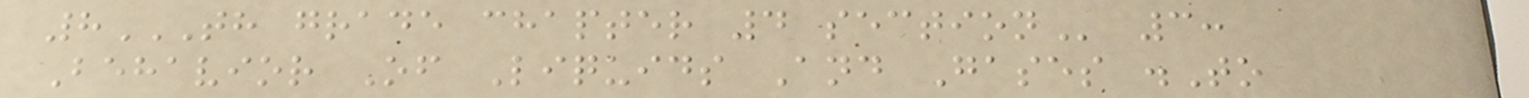8TH GRADE CHAPTER 4 SECTION 3:
Behavior Of Liquids And Gases .To
